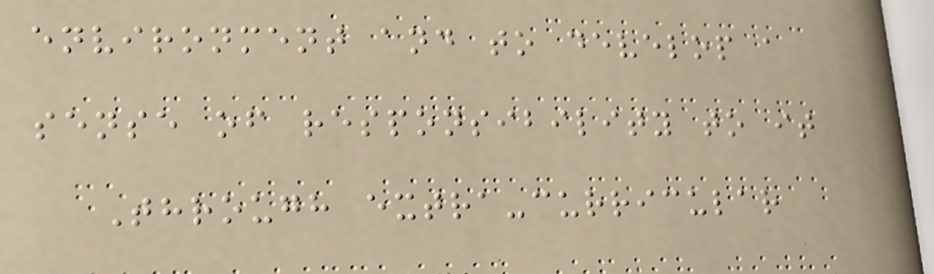environment and to develop a
sense of responsibility to it
Through extra-curricular
